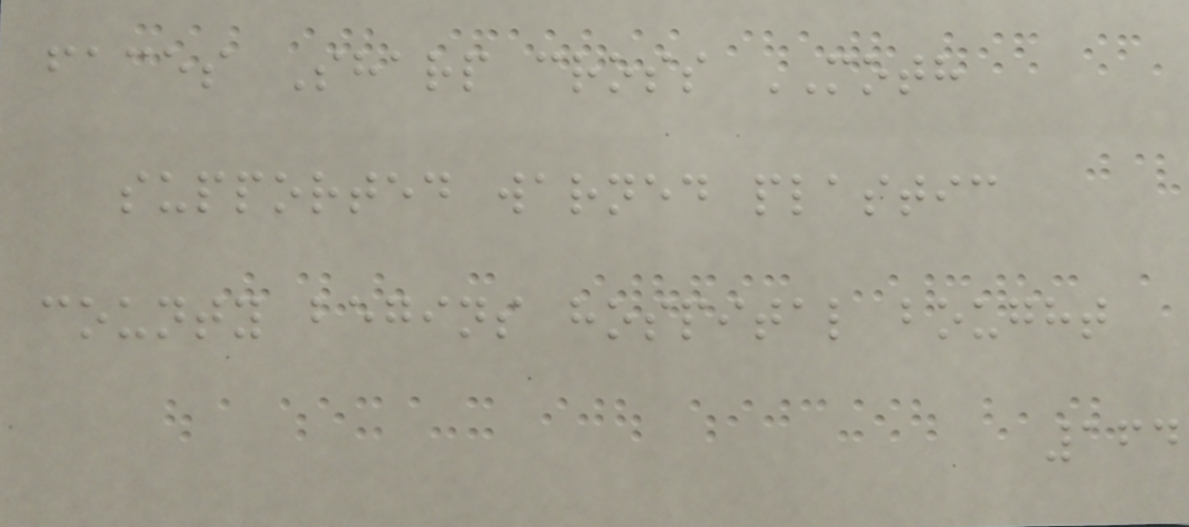faces Sharp cross MOTH
supported warned plastic
county begins hospital bought
164
